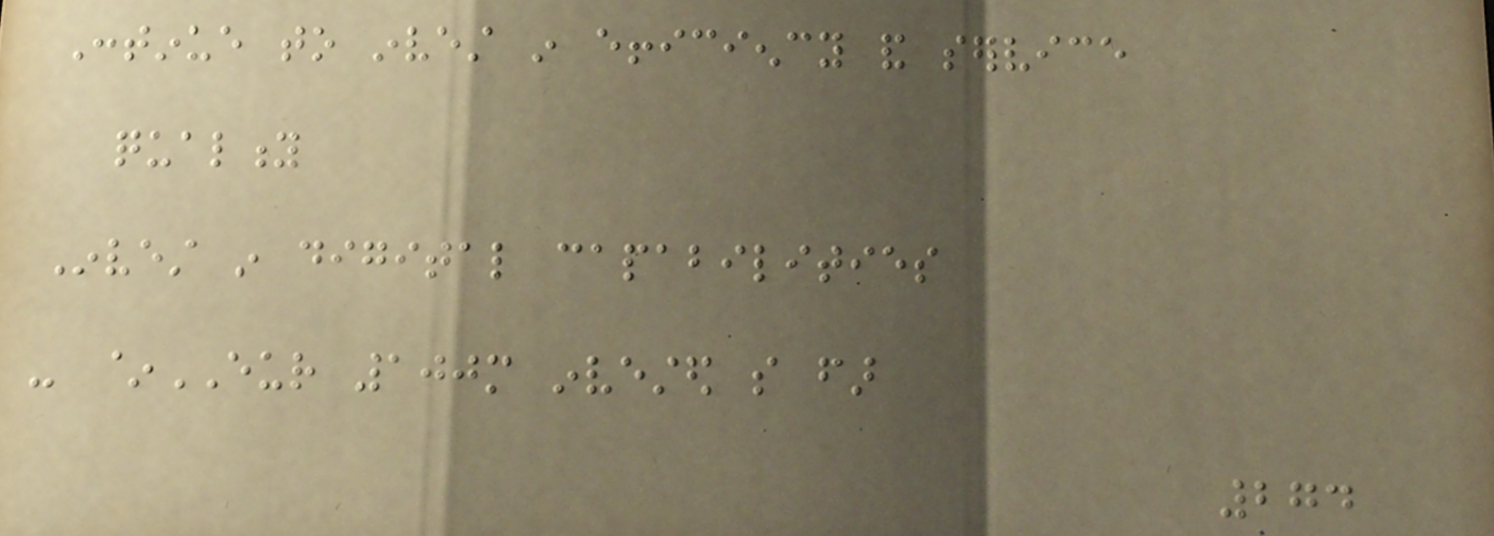Continue to invest in efficiency and service
quality
Invest in digital capabilities
- ~EUR 100m invested so far
274
